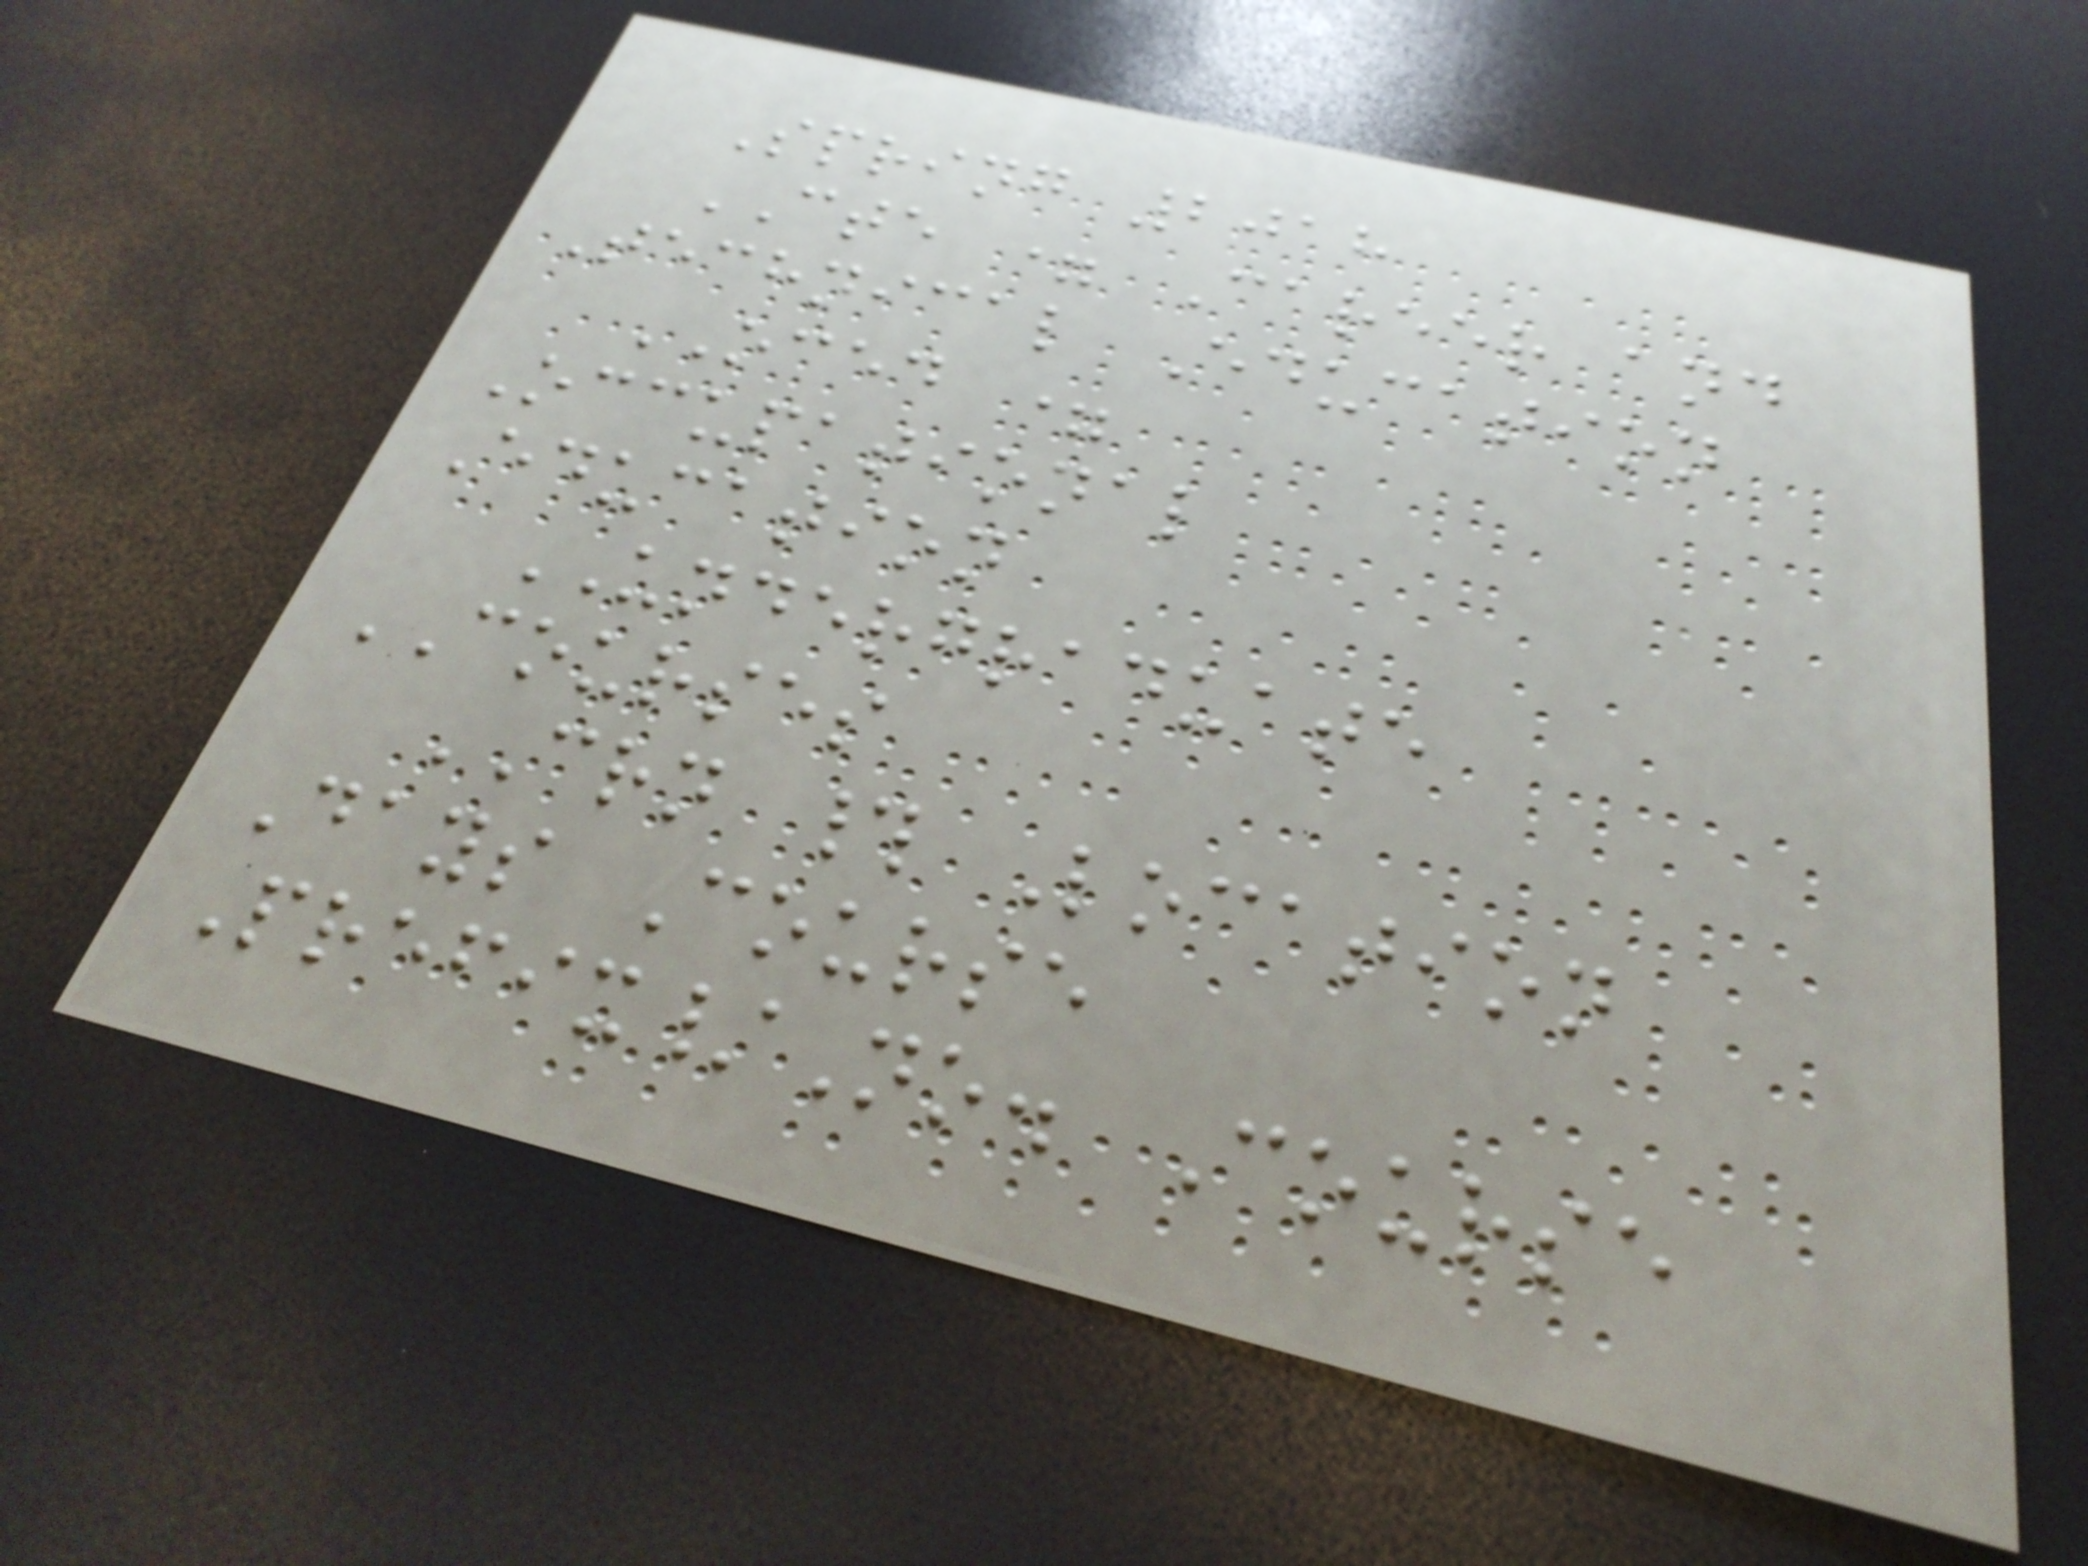Spring 2018
CTE = Career and
Technical Education
OCED =
Occupational
Education
UNDERGRADUATE
COURSES
CRN # Location
Days Course
Prefix/No. Course
